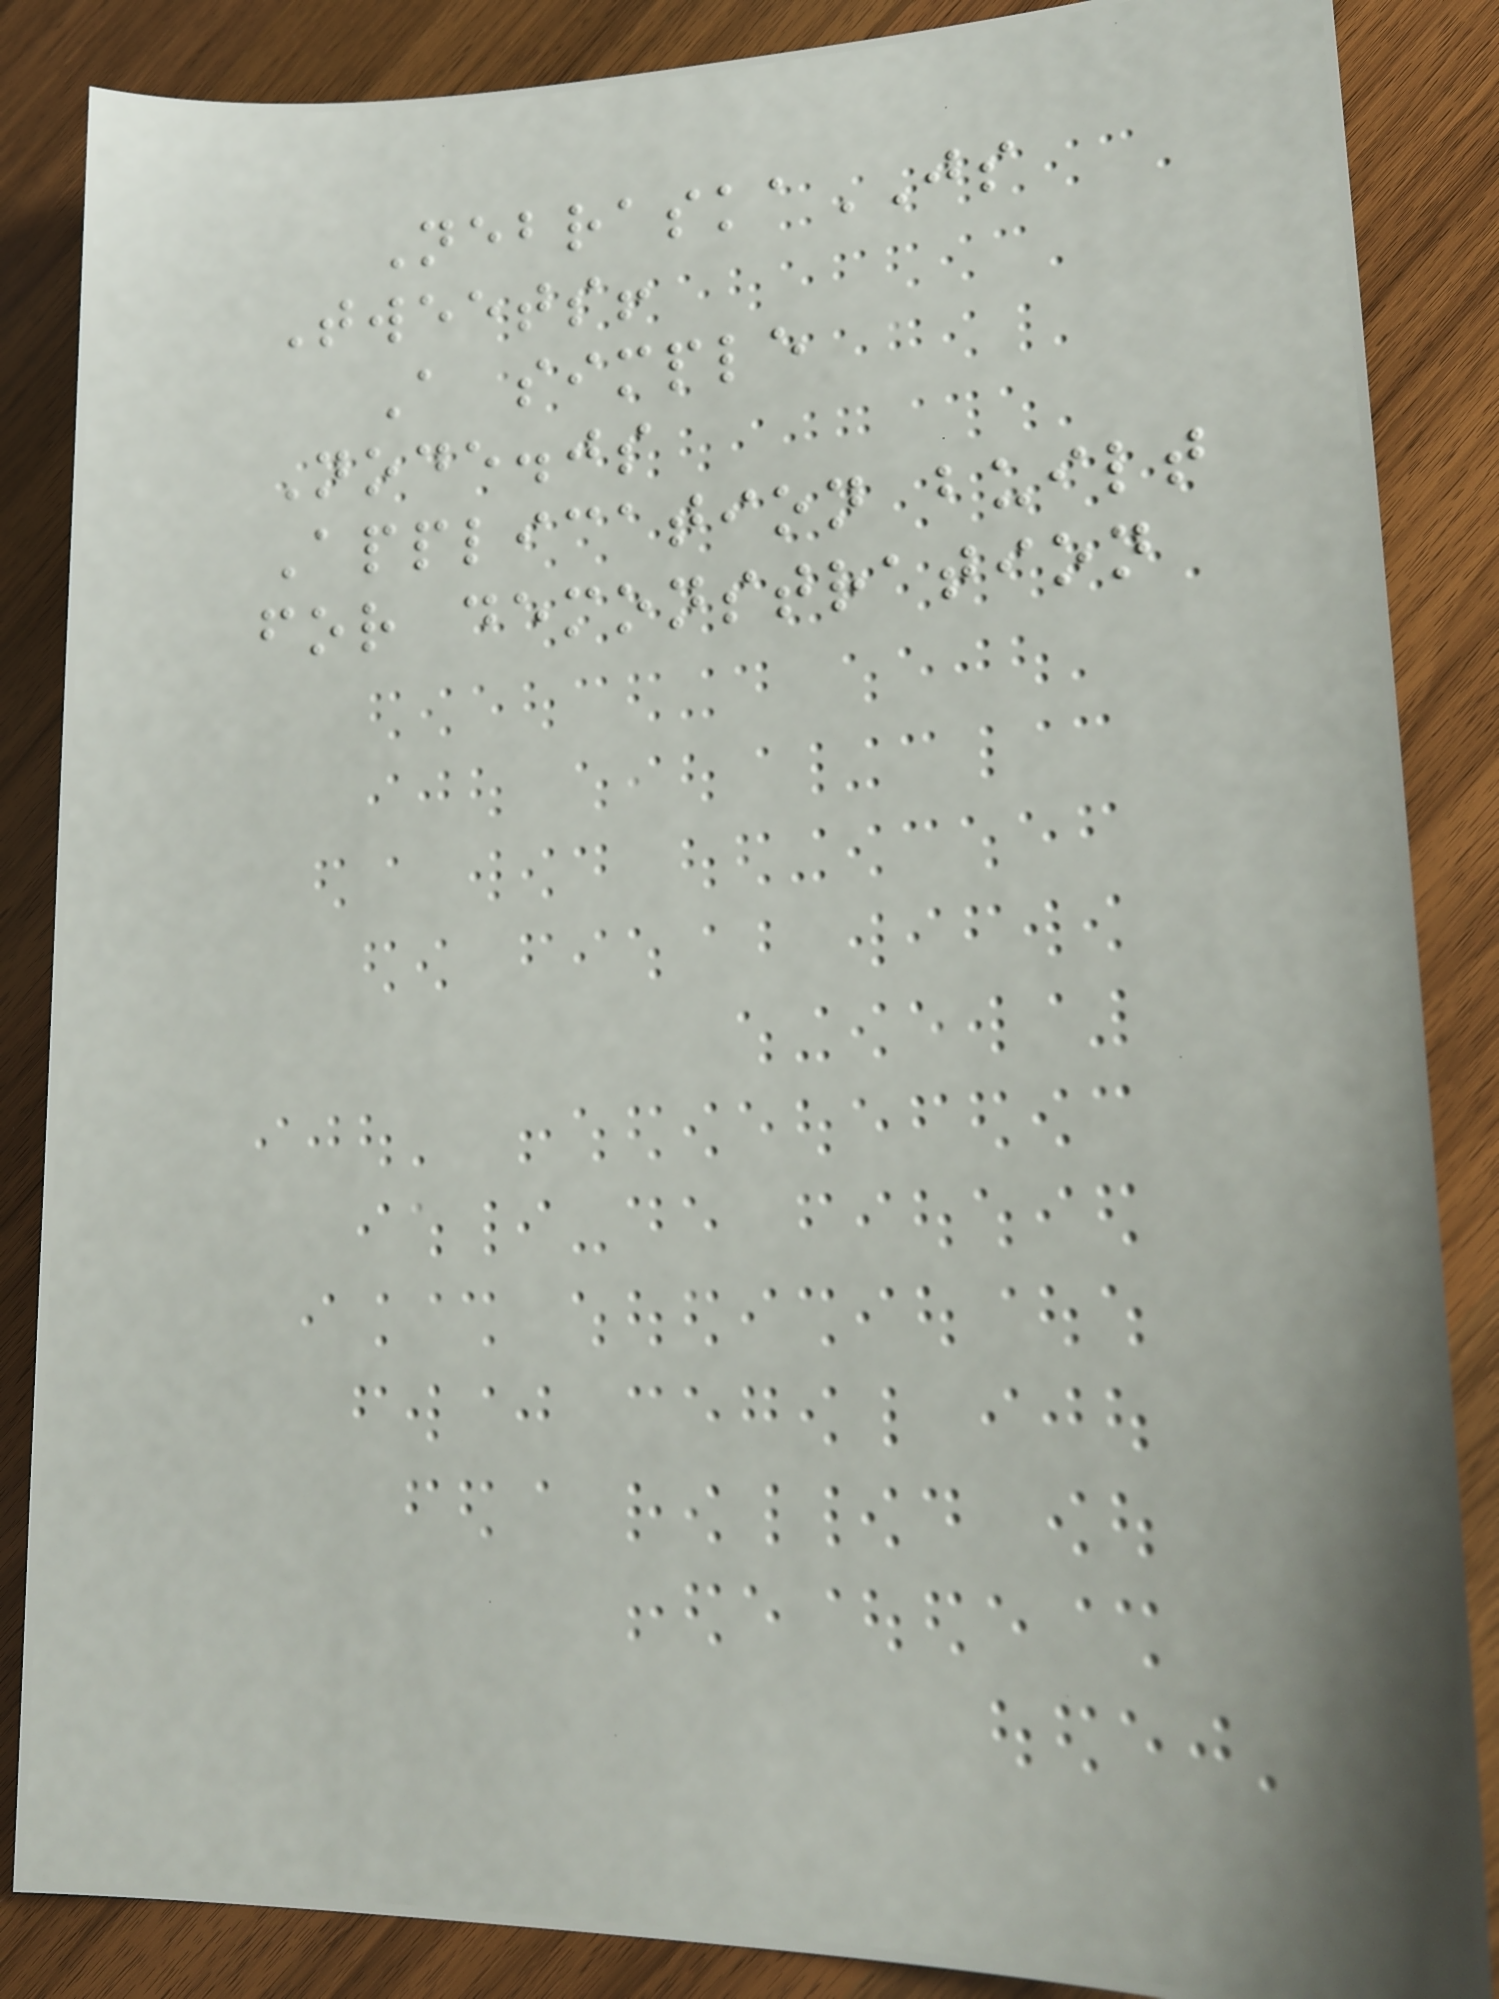NebraskaJS
Tweets!
A simple
Node.js
Application built
for demonstration
